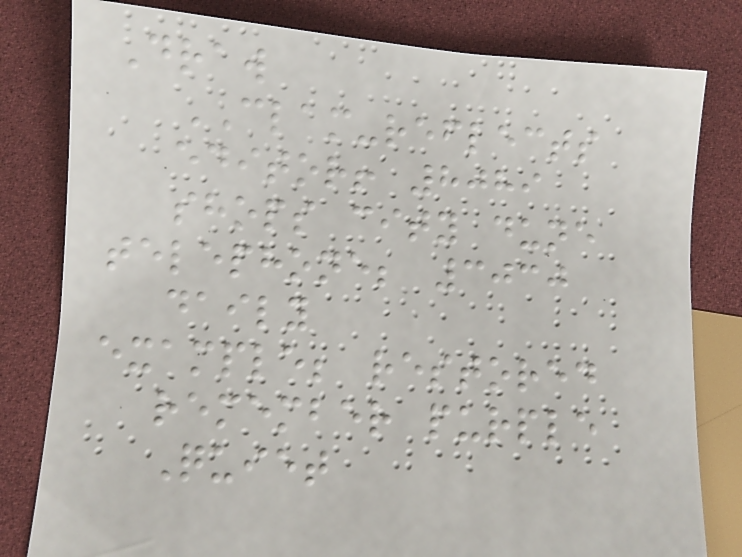Draw
CLAM-reflects
editor! 8089
shops city dune
telephone; 3030
daily
example; restored
remember purple
Quiet
